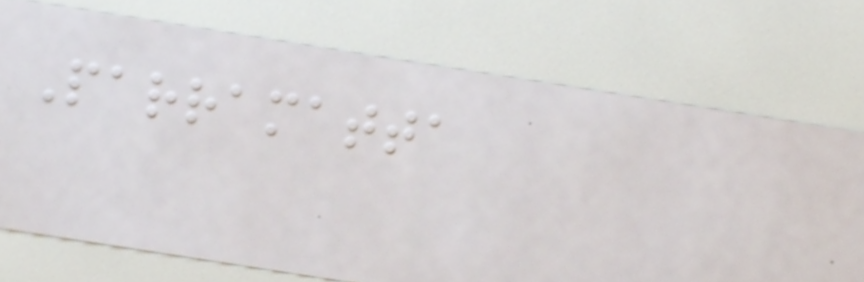Parramatta
